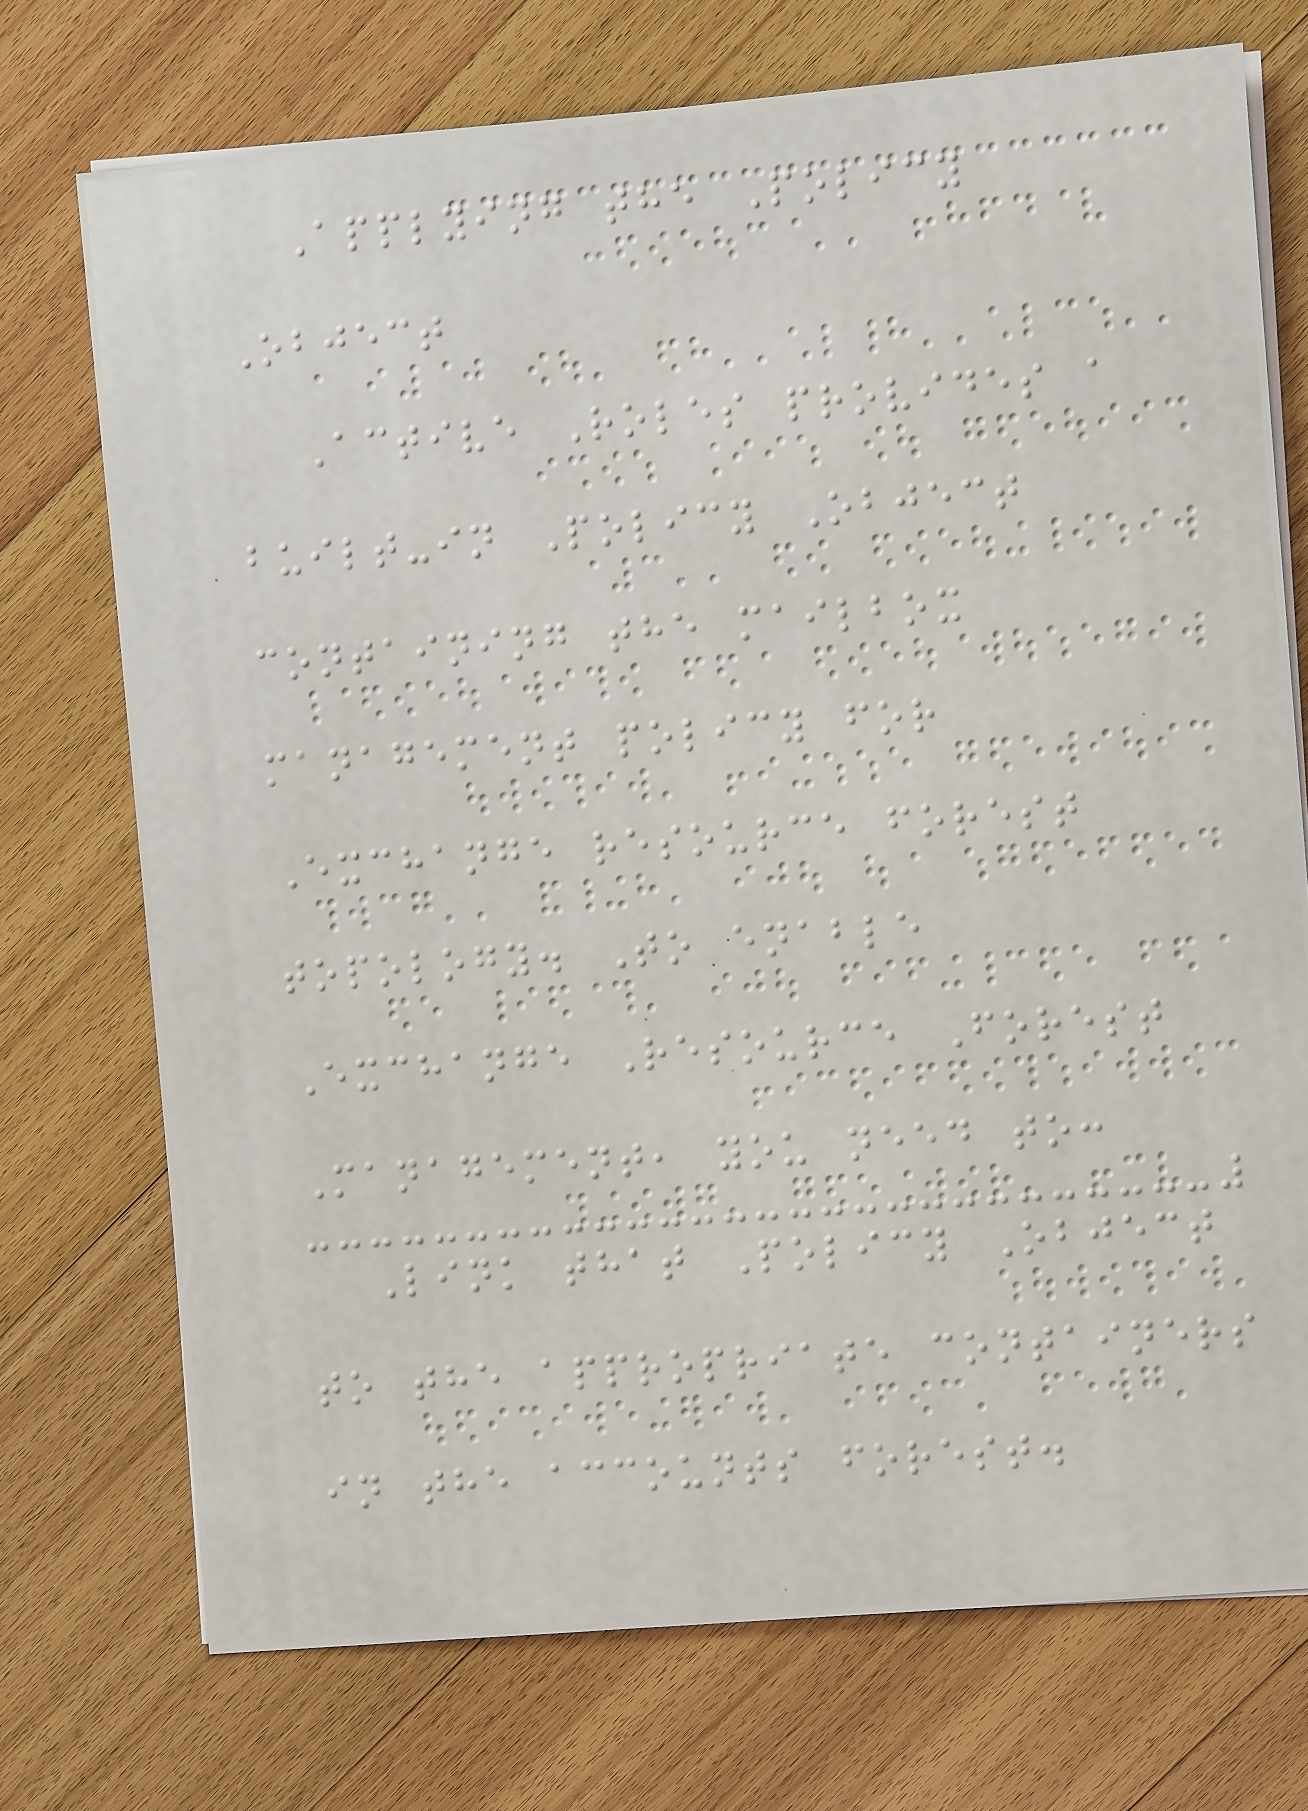Applying the Policy
Object
Active Roles provides a
built-in Policy Object
containing the mailbox
management policy for
Exchange resource forest
topology. To enable
Exchange Resource Forest
Management, you need to:
Link that Policy Object
to the appropriate containers
in the accounts forest.
